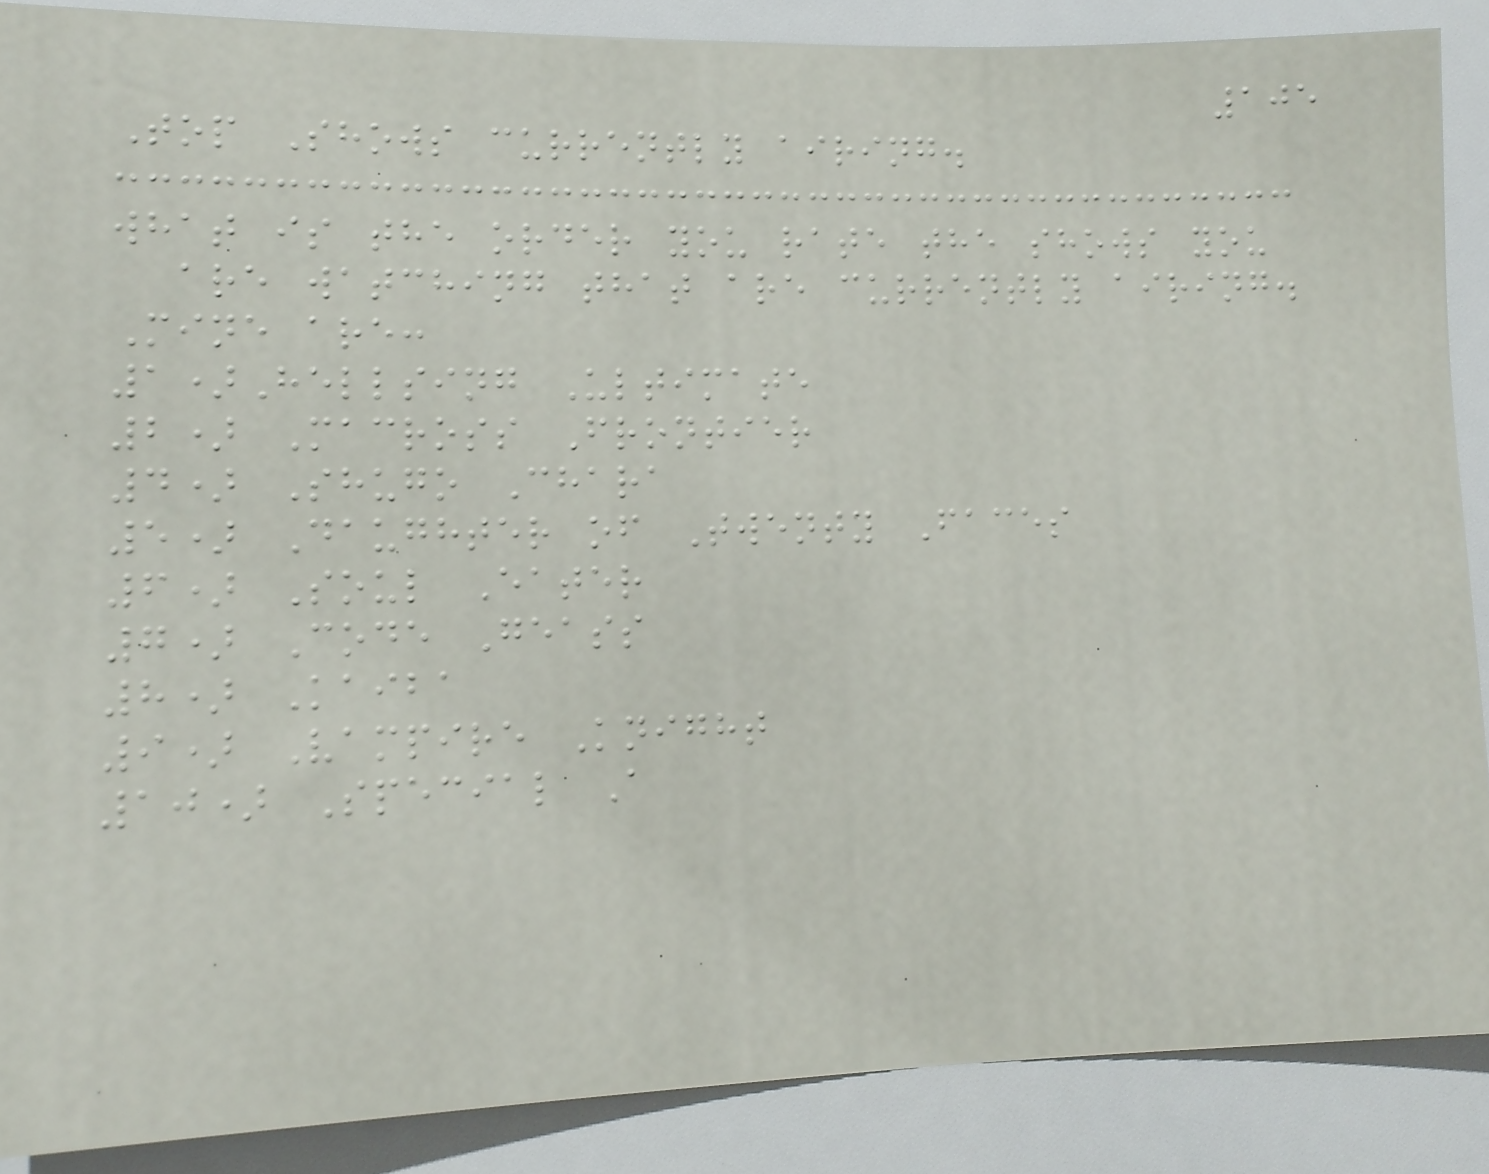105
Top Shows currently airing.
what is the order you rate the shows you
are watching that are currently airing.
Mine are:
1)Hellsing Ultimate
2) Macross Frontier
4) Shugo Chara
5) Daughter of Twenty Faces
6) Soul Eater
7) Code Geass
8) Kaiba
9) Vampire Knight
10) Special A
